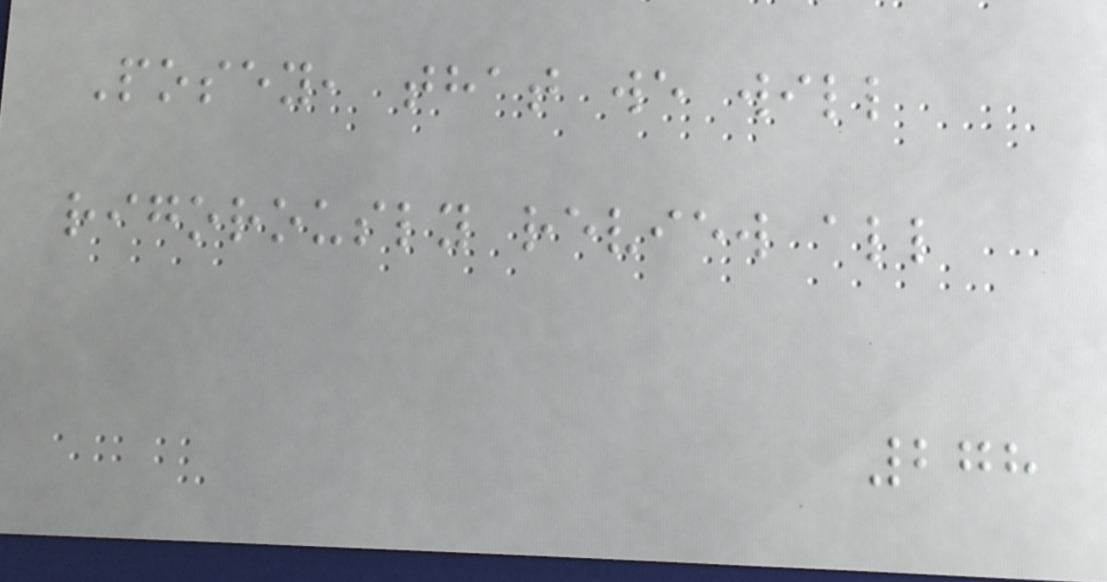Posey, that we will
rigorously review all
278
